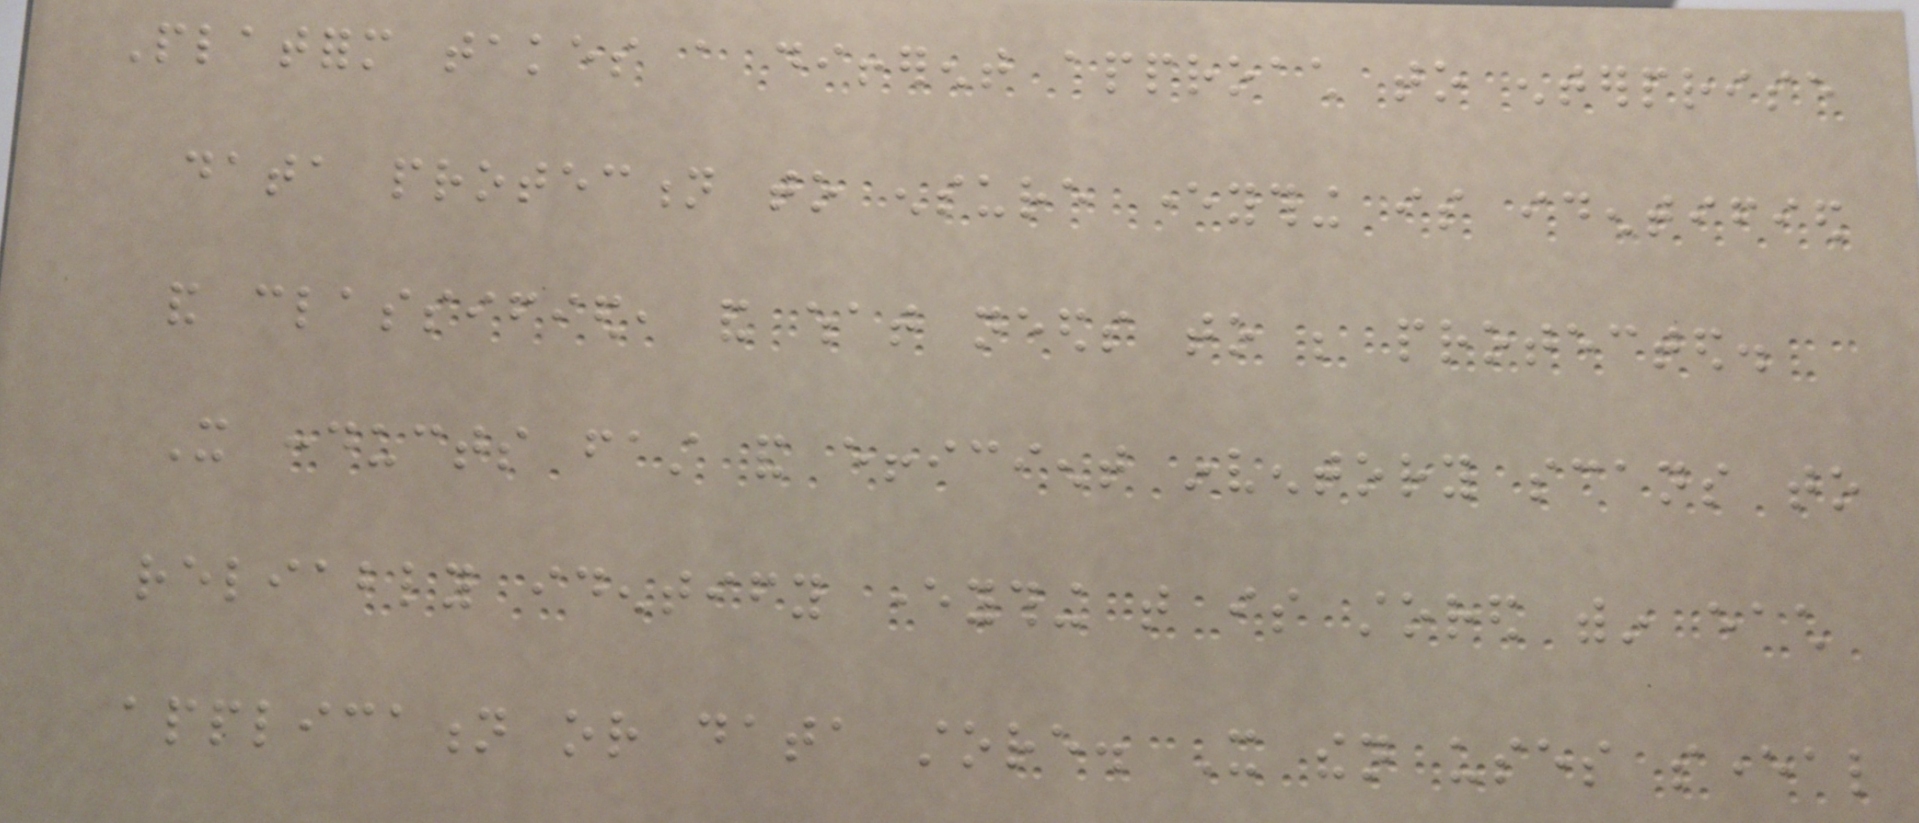Platform takes a different approach to enterprise
data protection to ensure everything is identified
and classified, and what needs to be protected.
It conducts fast and efficient inventory scans to
reliably identify everything that is stored within each
application or data store. It then uses several
